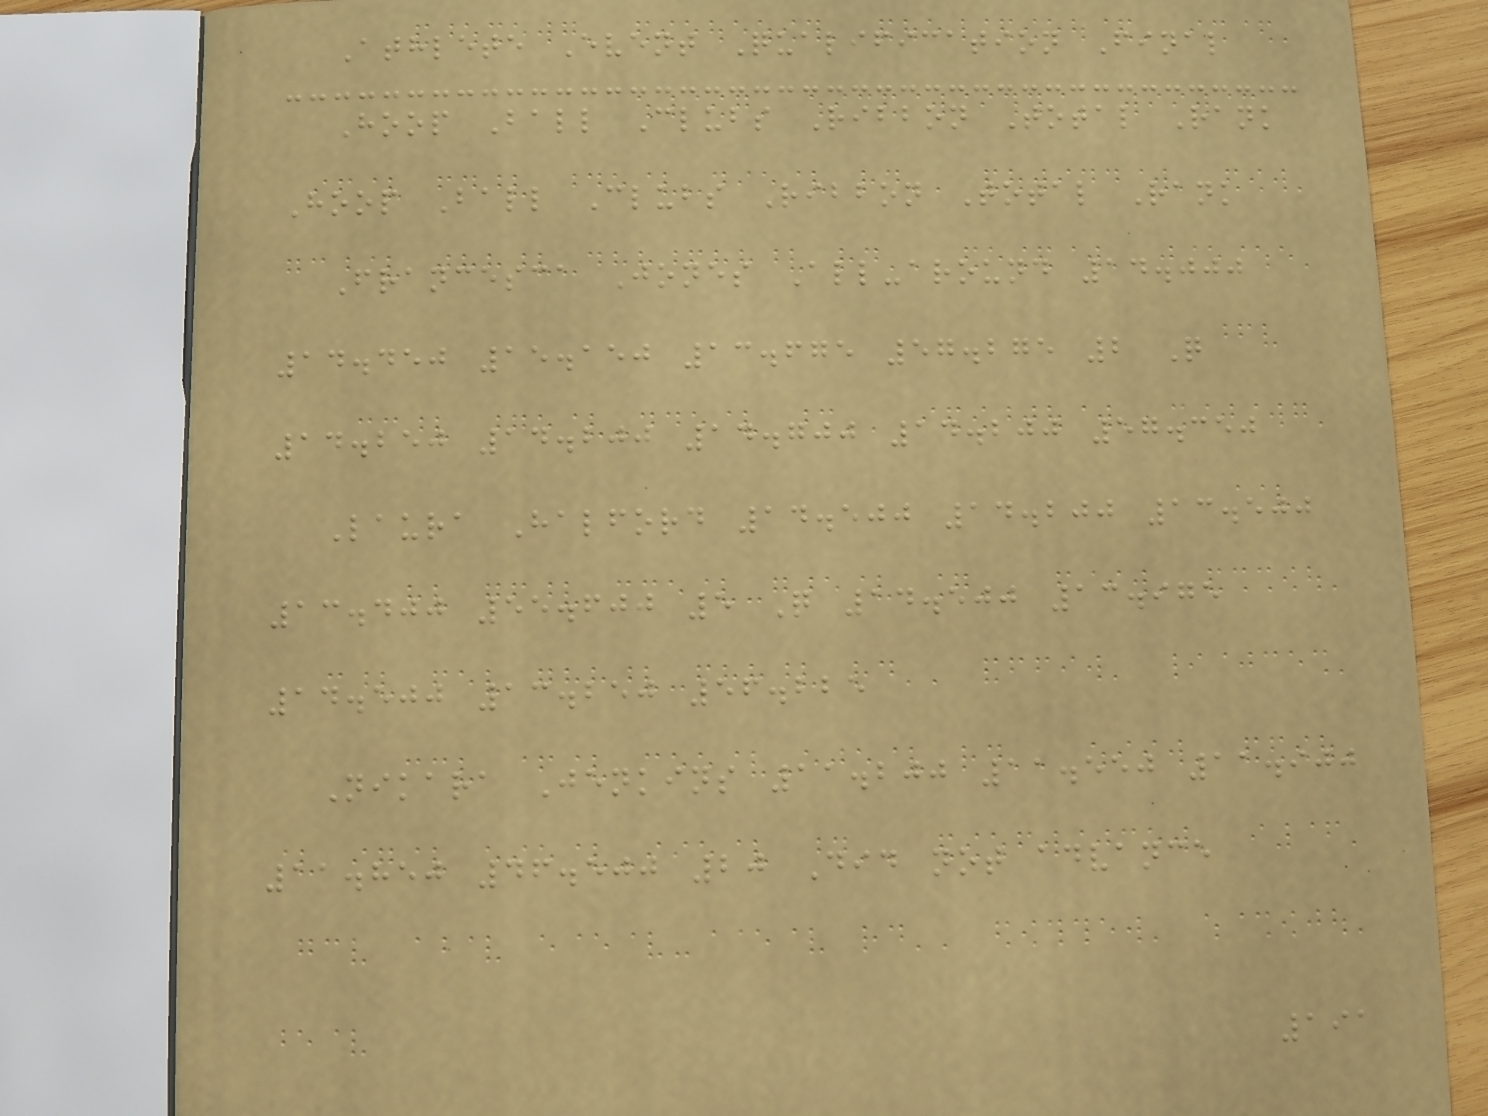Athlete Event Qualification Final
Hoop Ball Clubs Ribbon Total Rank
Hoop Ball Clubs Ribbon Total Rank
Francesca Jones All-around 14.000
14.450 15.150 13.675 57.275 2 Q
14.250 14.200 14.700 14.200 57.350
Laura Halford 14.500 14.200 13.500
13.400 55.600 5 Q 14.500 13.975
14.500 13.250 56.225
Nikara Jenkins 11.200 11.550 11.900
11.850 46.500 20 Did not advance
191
